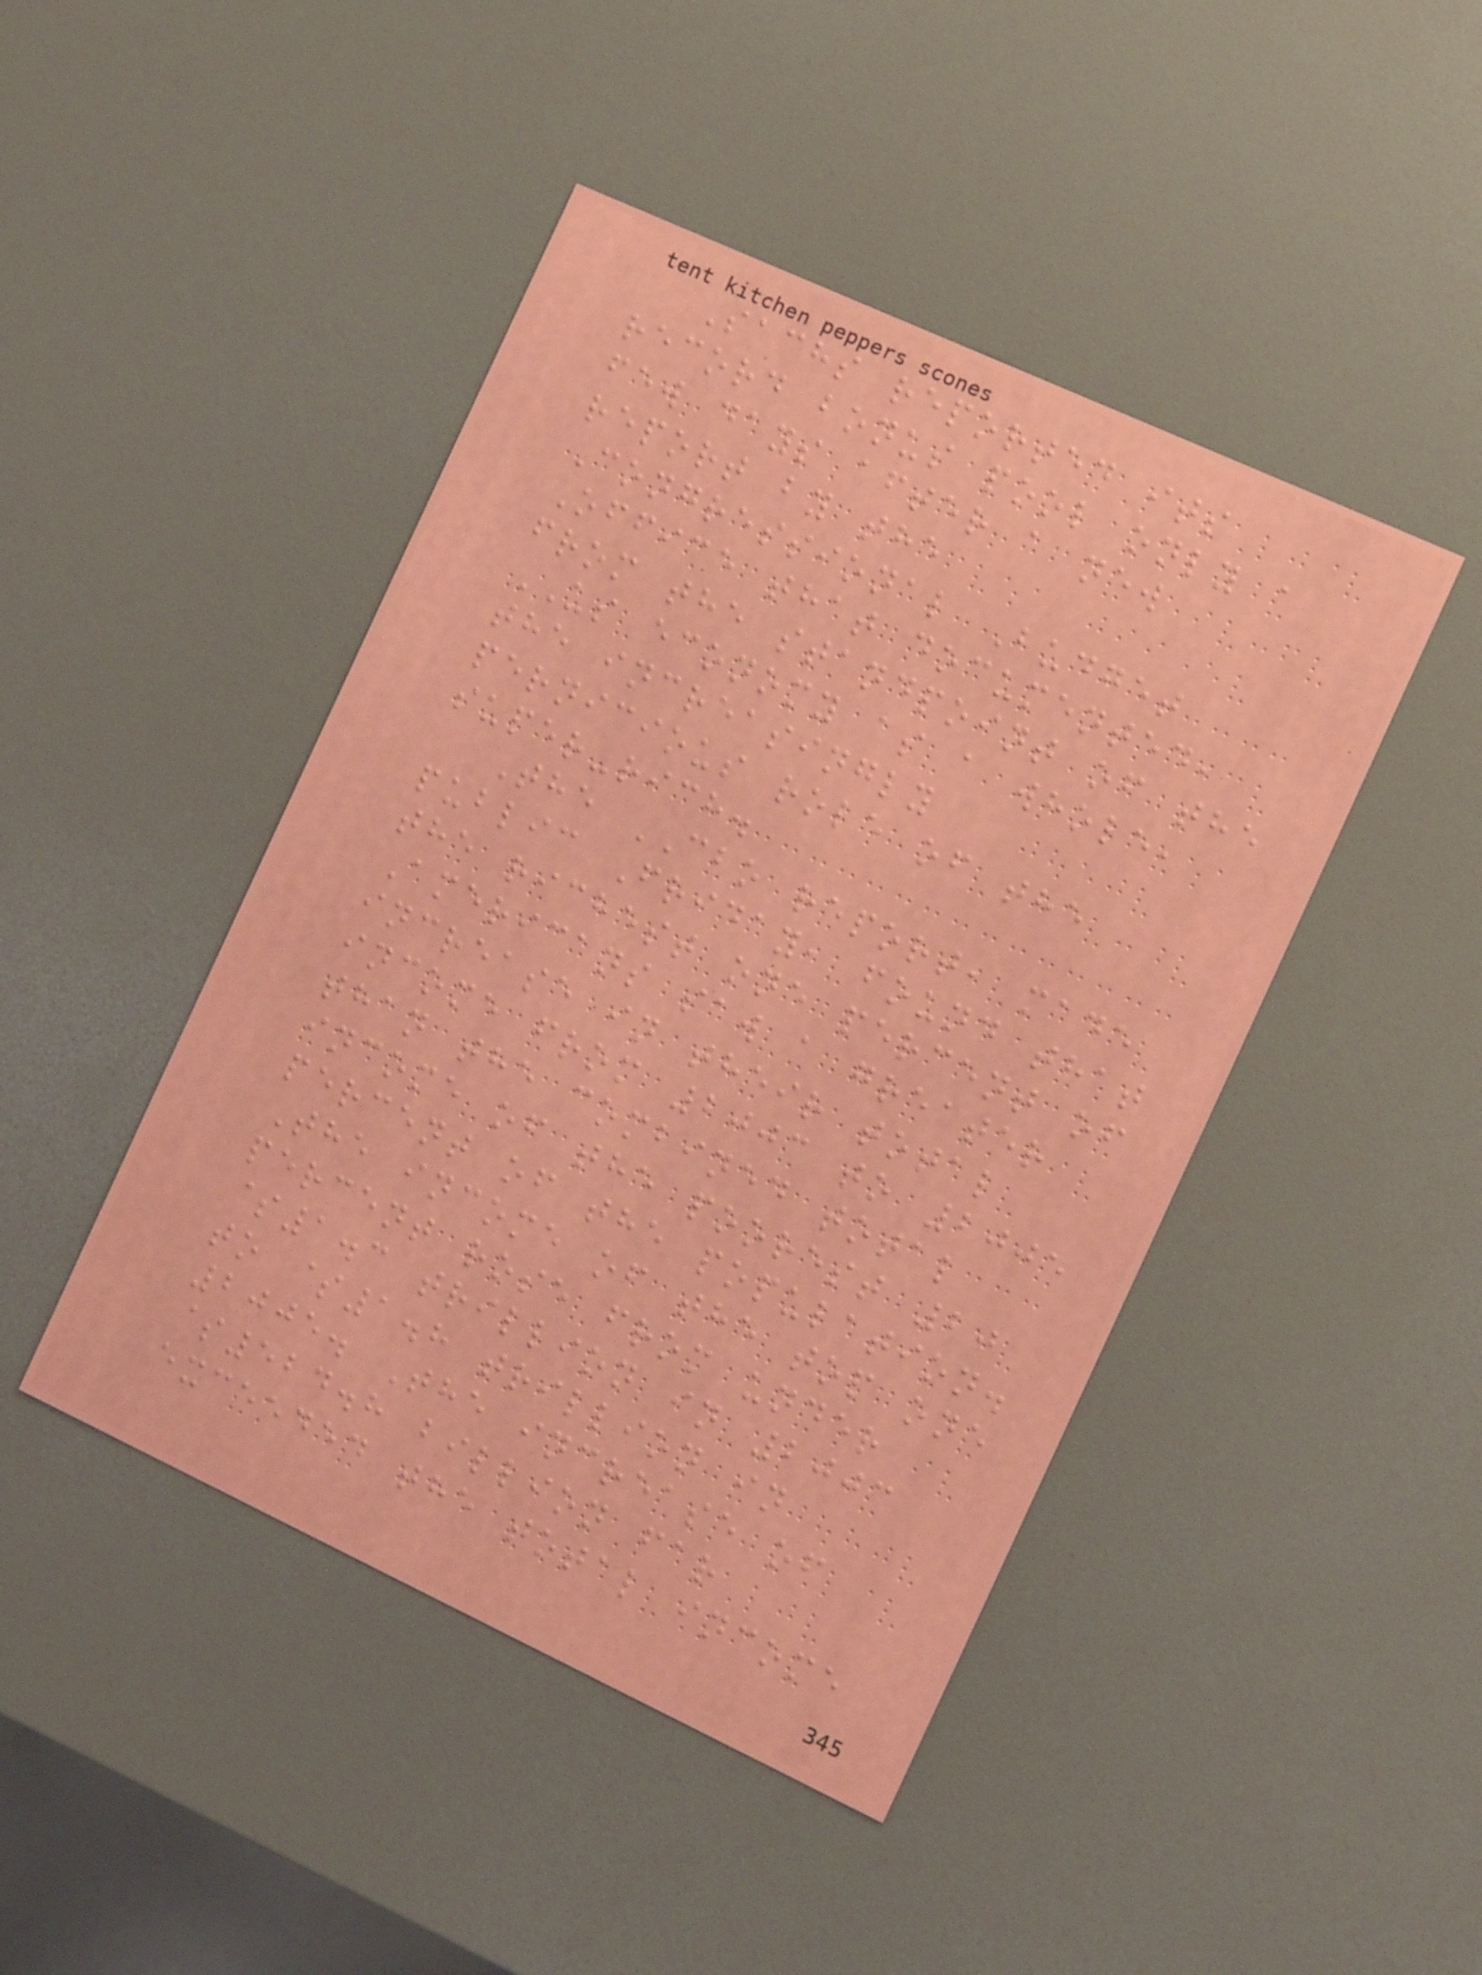Sachs reported its
record bonus pool only a
few days after a new
report by the
Congressional Budget
Office that documented,
from the standpoint of the
US economy as a whole,
the increasingly
pernicious role of the
super-rich.
The CBO report, made
public Friday, found that
the richest one percent of
Americans saw a greater
increase in their total
income from 2003 to 2005
than the combined total
income of the poorest 20
percent of the population.
The income of the top one
percent rose from under
$1.3 trillion in 2003
to $1.8 trillion in
2005. The increase of
$524.8 billion far
exceeded the total income
